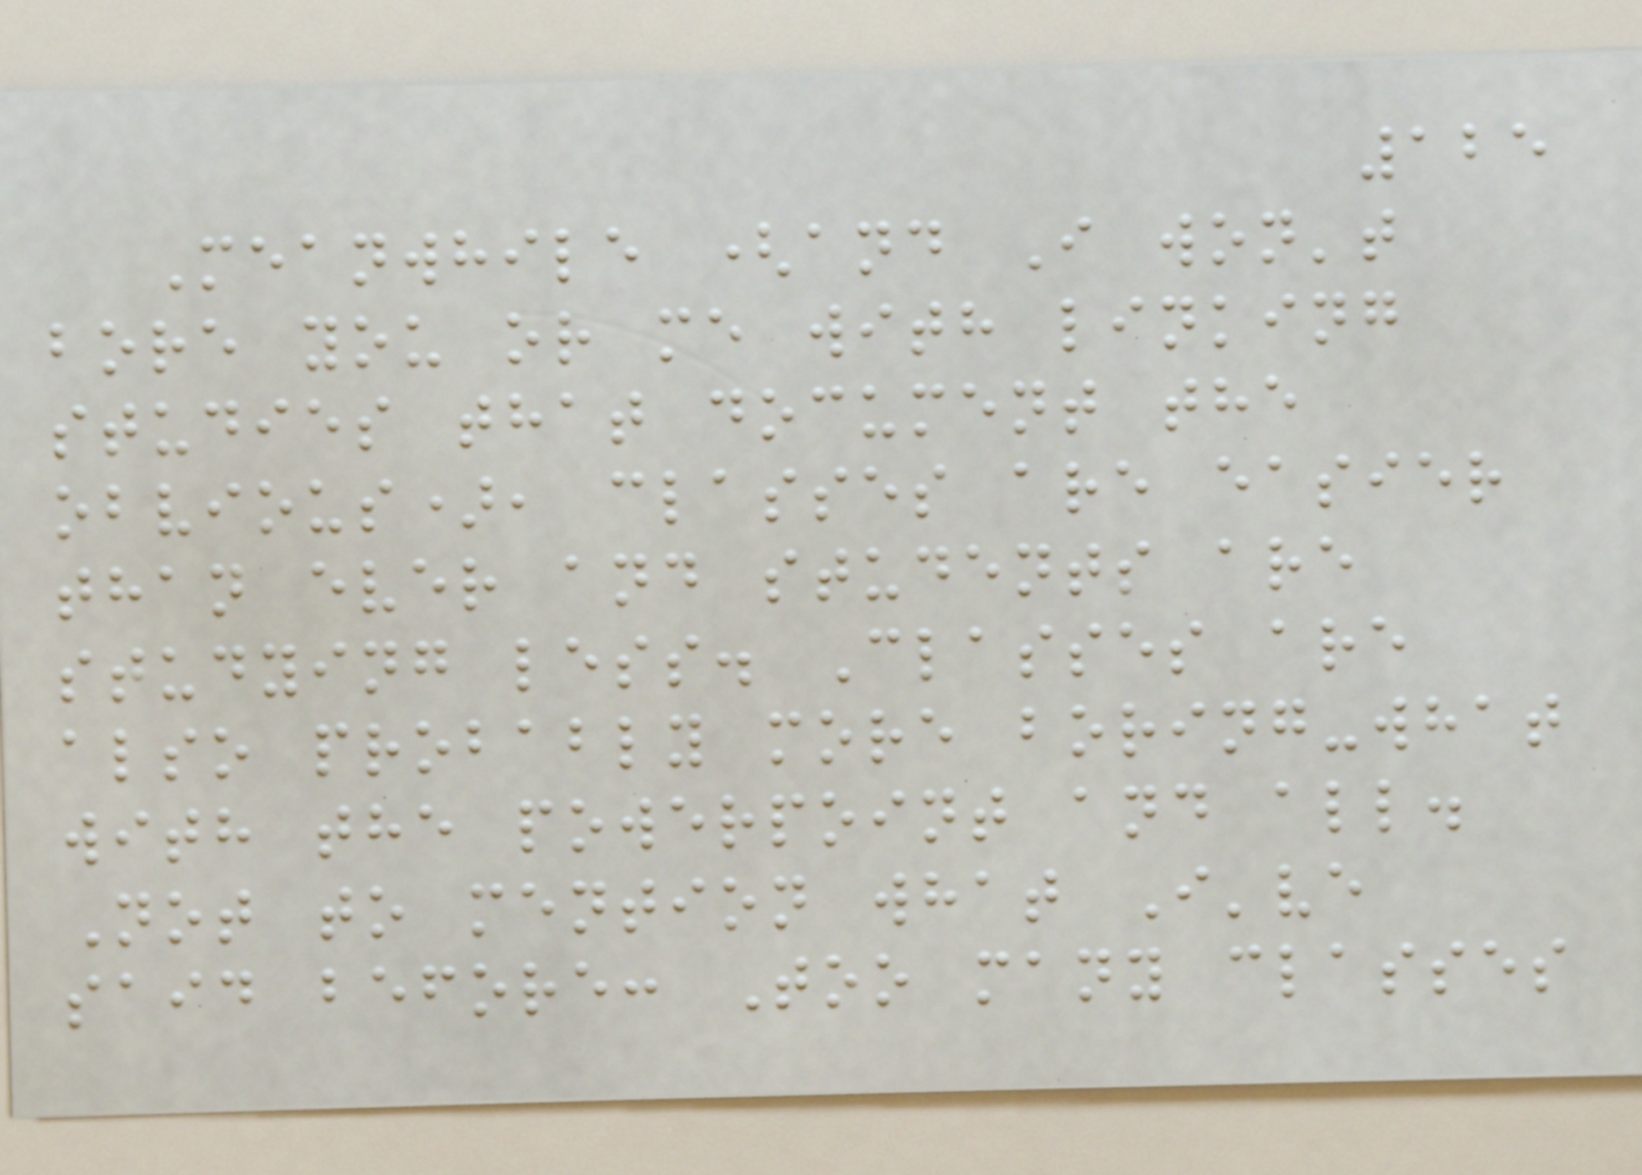125
Meanwhile (and I won't
bore you or me with linking
studies that document the
obvious), classes are easier
than ever and students are
studying less. Classes are
also probably more boring-what
with the powerpoint and all.
Not to mention what I've
said before: Too many classes
